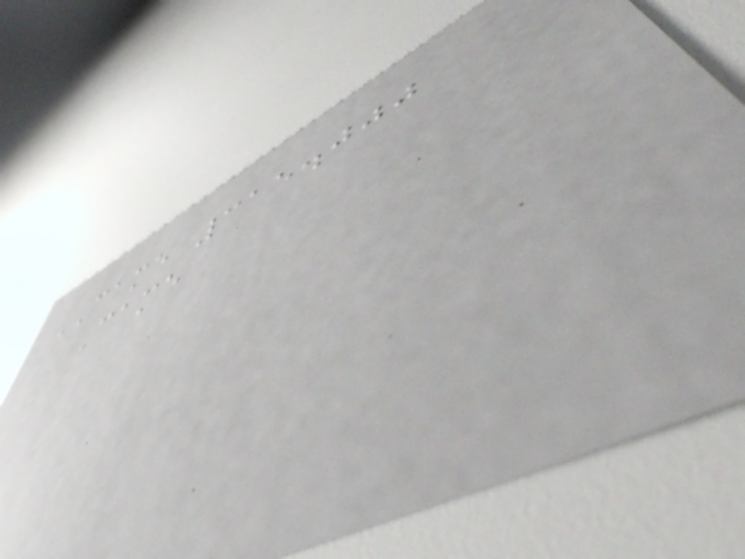CAME 315.000
Came
